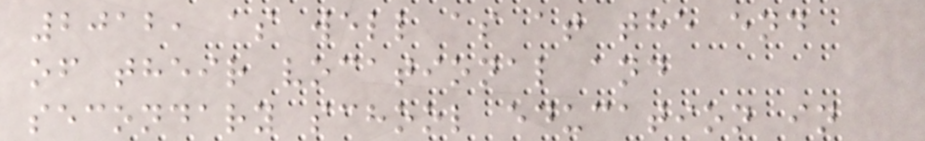2012, as well as at the end
of their vocational and
secondary school education in
